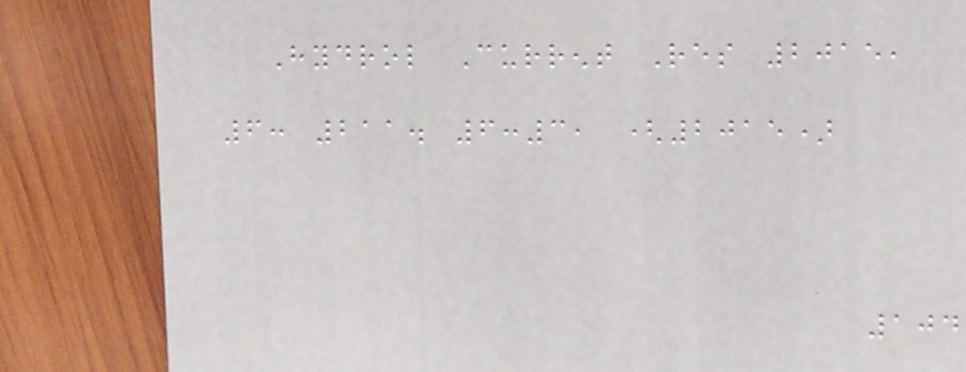Hydrol Current Res 2015,
6: 211. 6:3, (2015)
104
